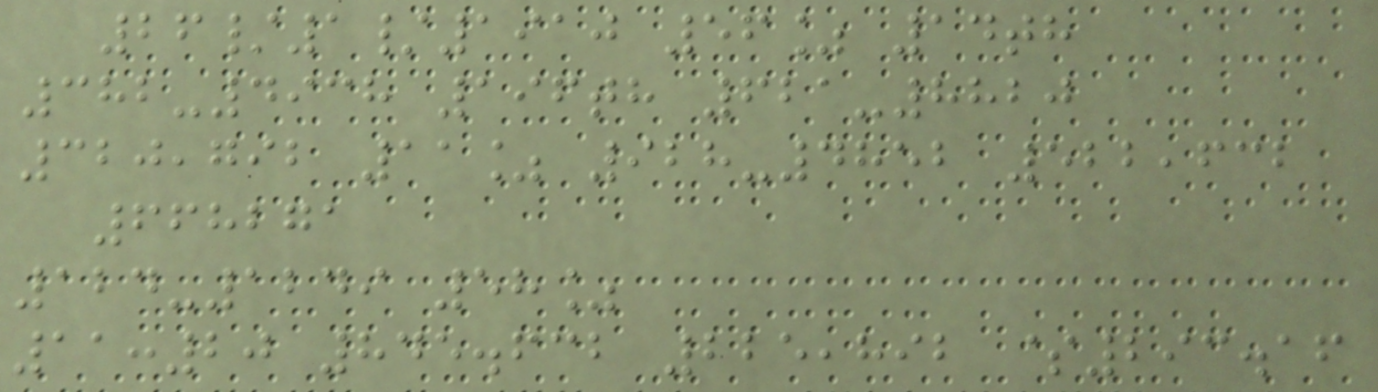26/1/1910 56% 14th
382-4938 196th 621-8820
320,792 11% 928-4852 522,632
668271
124-1249 58%
11:20 845.632 225,892 $293.16
